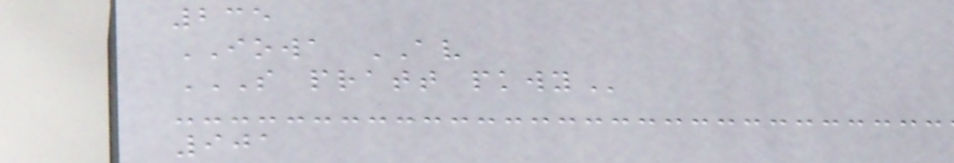235
IOWA AV
S PRATT PKWY
901
